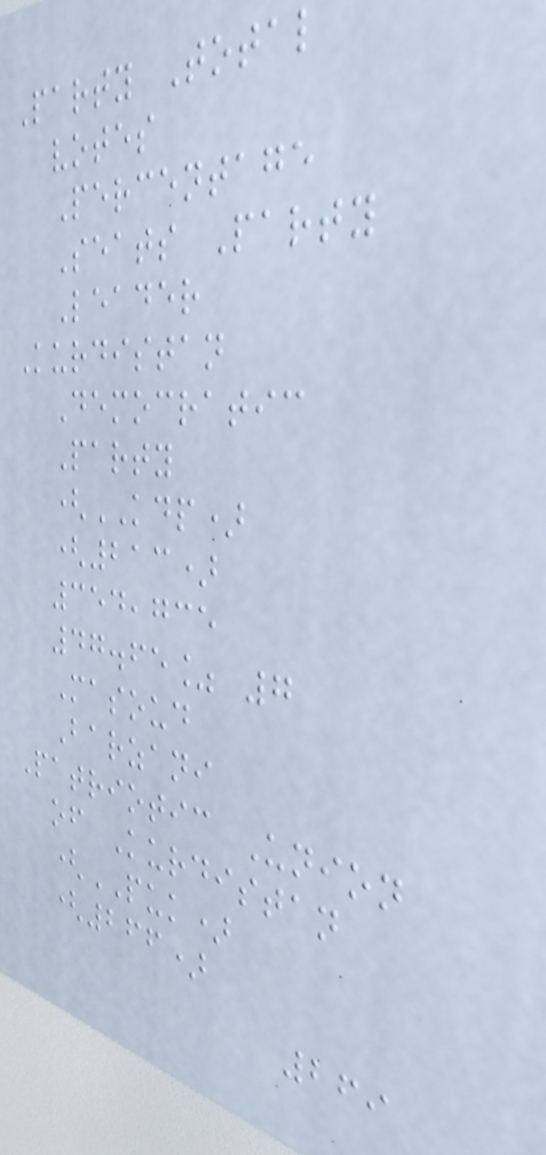Party Total
votes
Percentage
Seats Party
Leader
Kurdistan
Democratic
Party
(KDP)
(213)
354,735
47.65% 7
Masoud
Barzani
Patriotic Union
of Kurdistan
(PUK)
(266)
269
